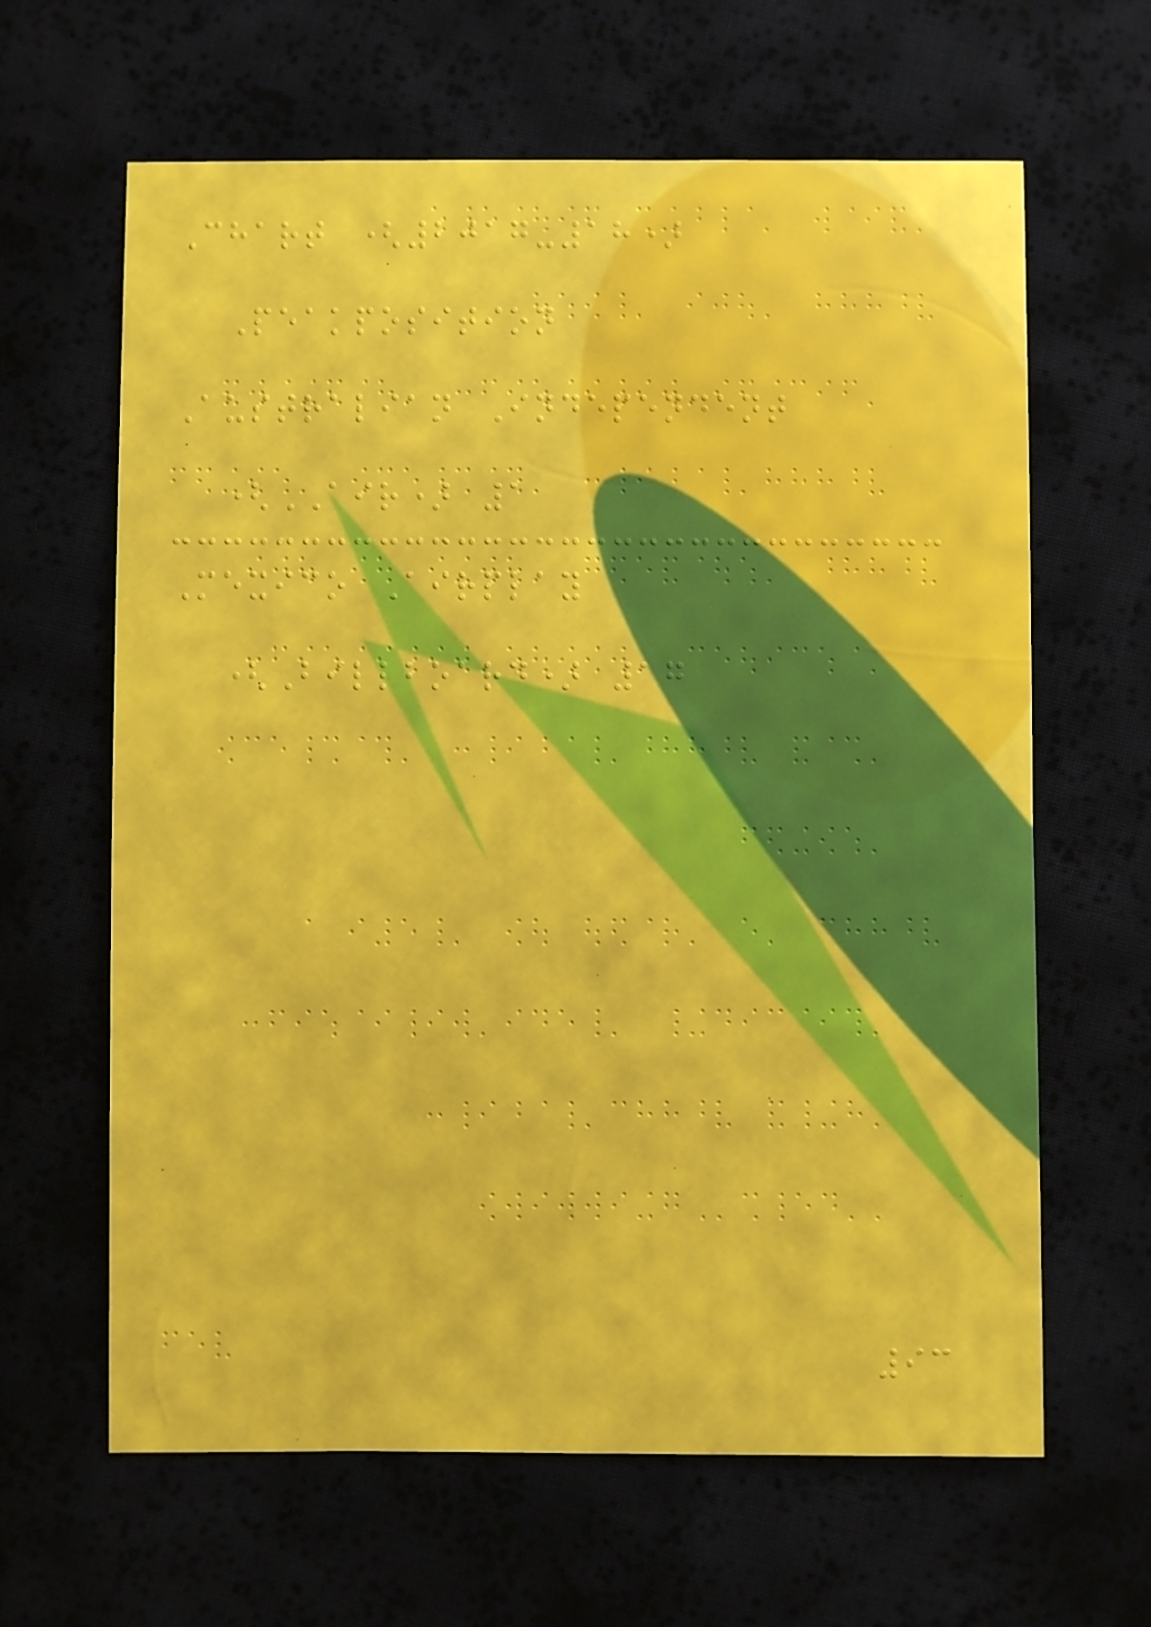Chart (2017-18)
Peakposition
Australian Independent
(AIR) 1
Mexico Airplay
(Billboard) 17
93
